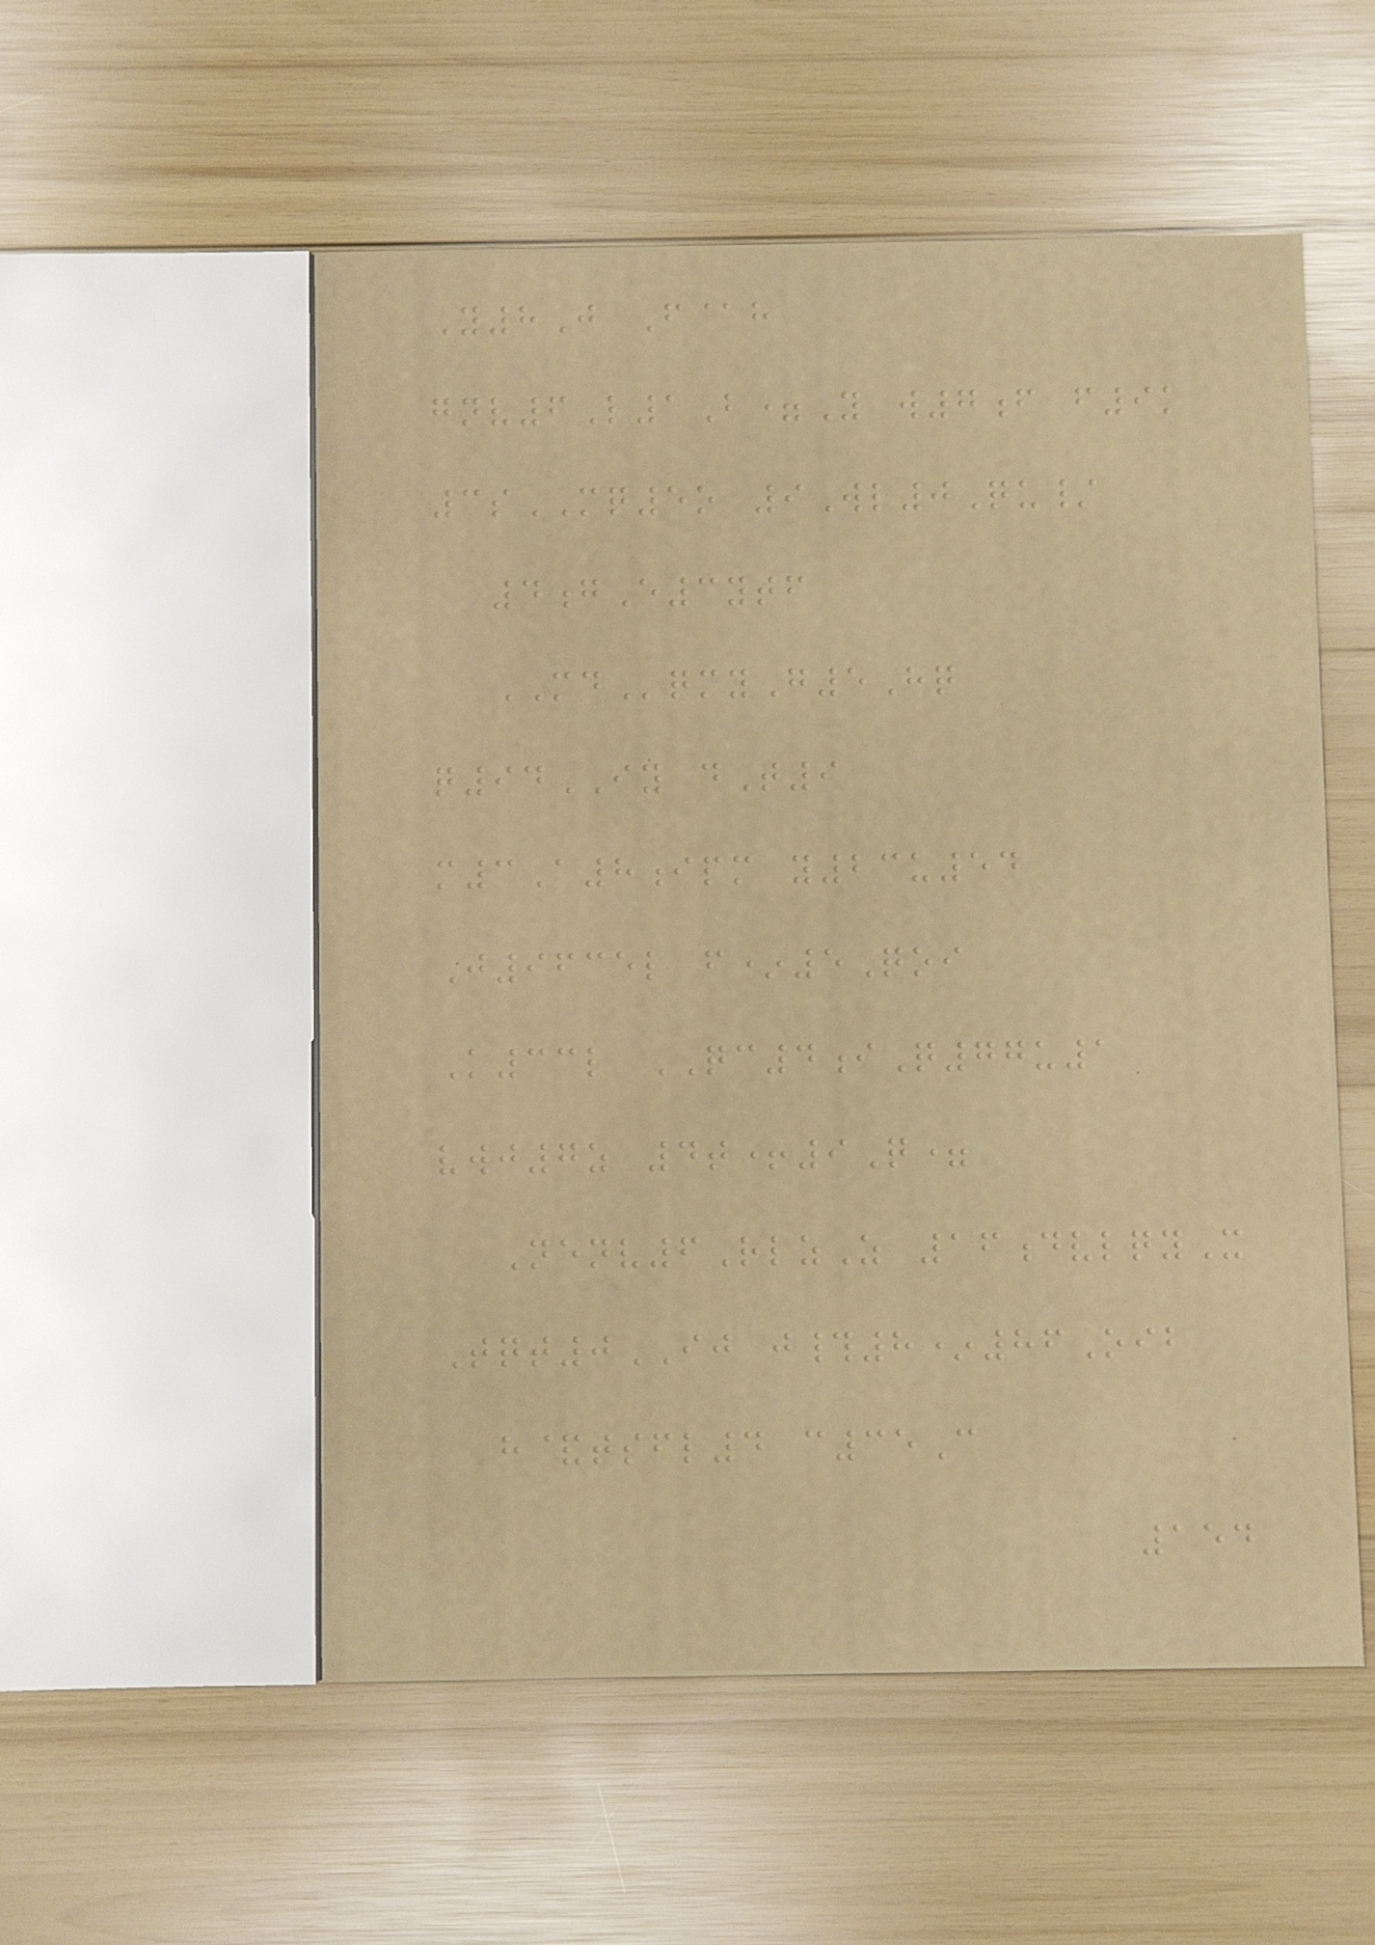Y8J F@h
gnv6L1B=Y w7f f9k
3sMQ5o 9Wl0Qu/
4gE3ytf
MDqmyG5Hq
q94IY dT9
m3A8ipm y23u54
J9635l f*5Qoi
K33l QC4iQ77u1
vwj7z 4t+9Q=
Nenv6RlzZ 16dvlqyX
Tqt0IJ j#8*86Oib
h&tsfl4 c35C
154
